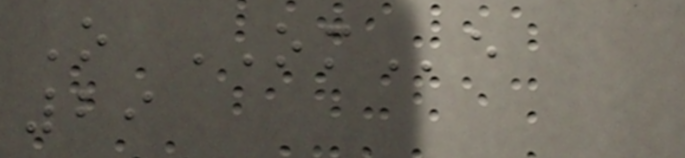O OMe
29
